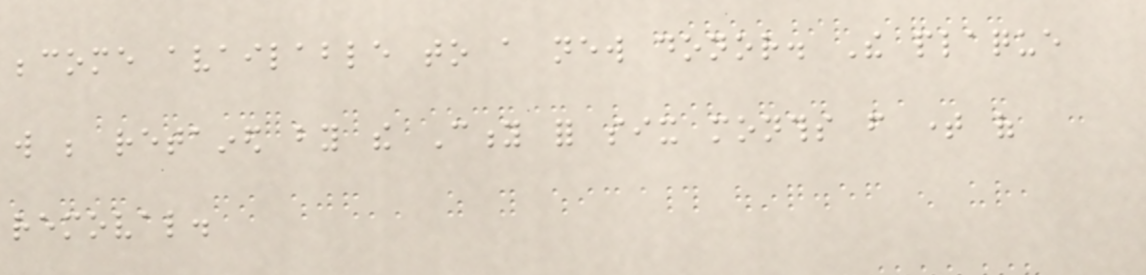become available to a new donor. The plaque
will be retained by the City for six months from time of
removal.
